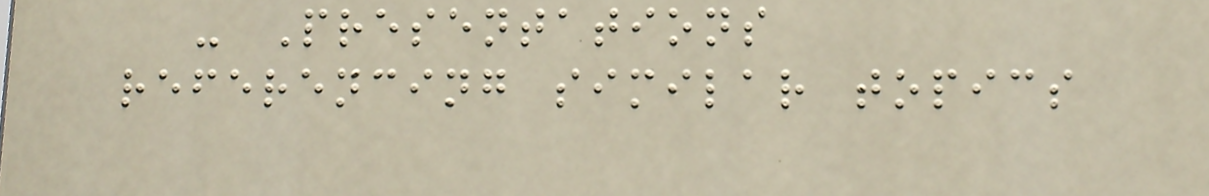- Presentations
referencing similar topics
